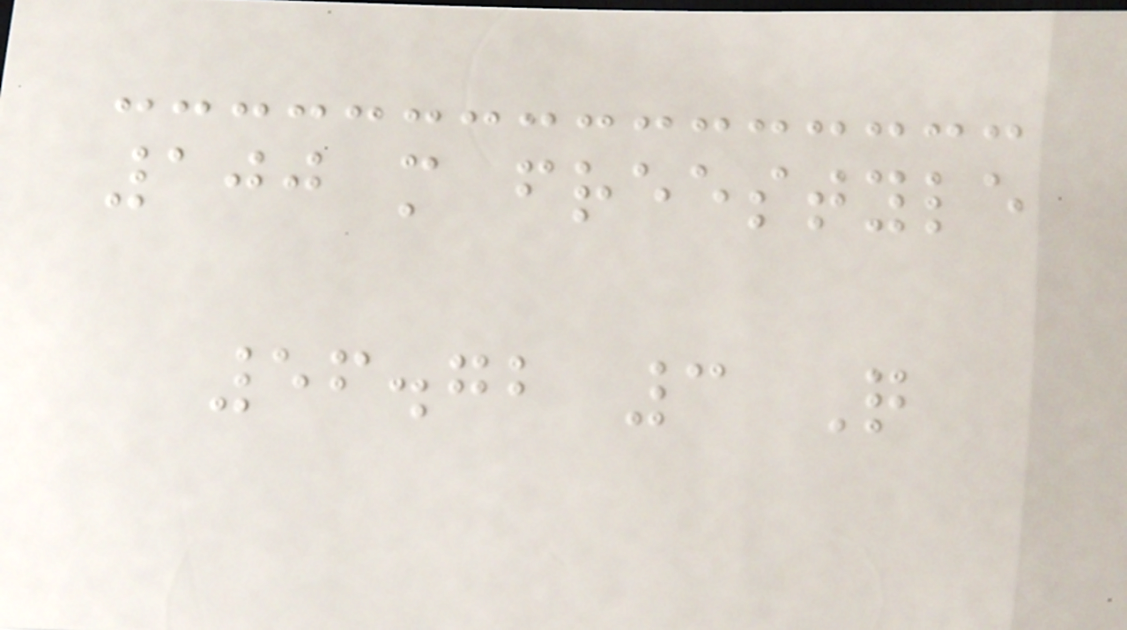100 m freestyle
56.72 3 Q
